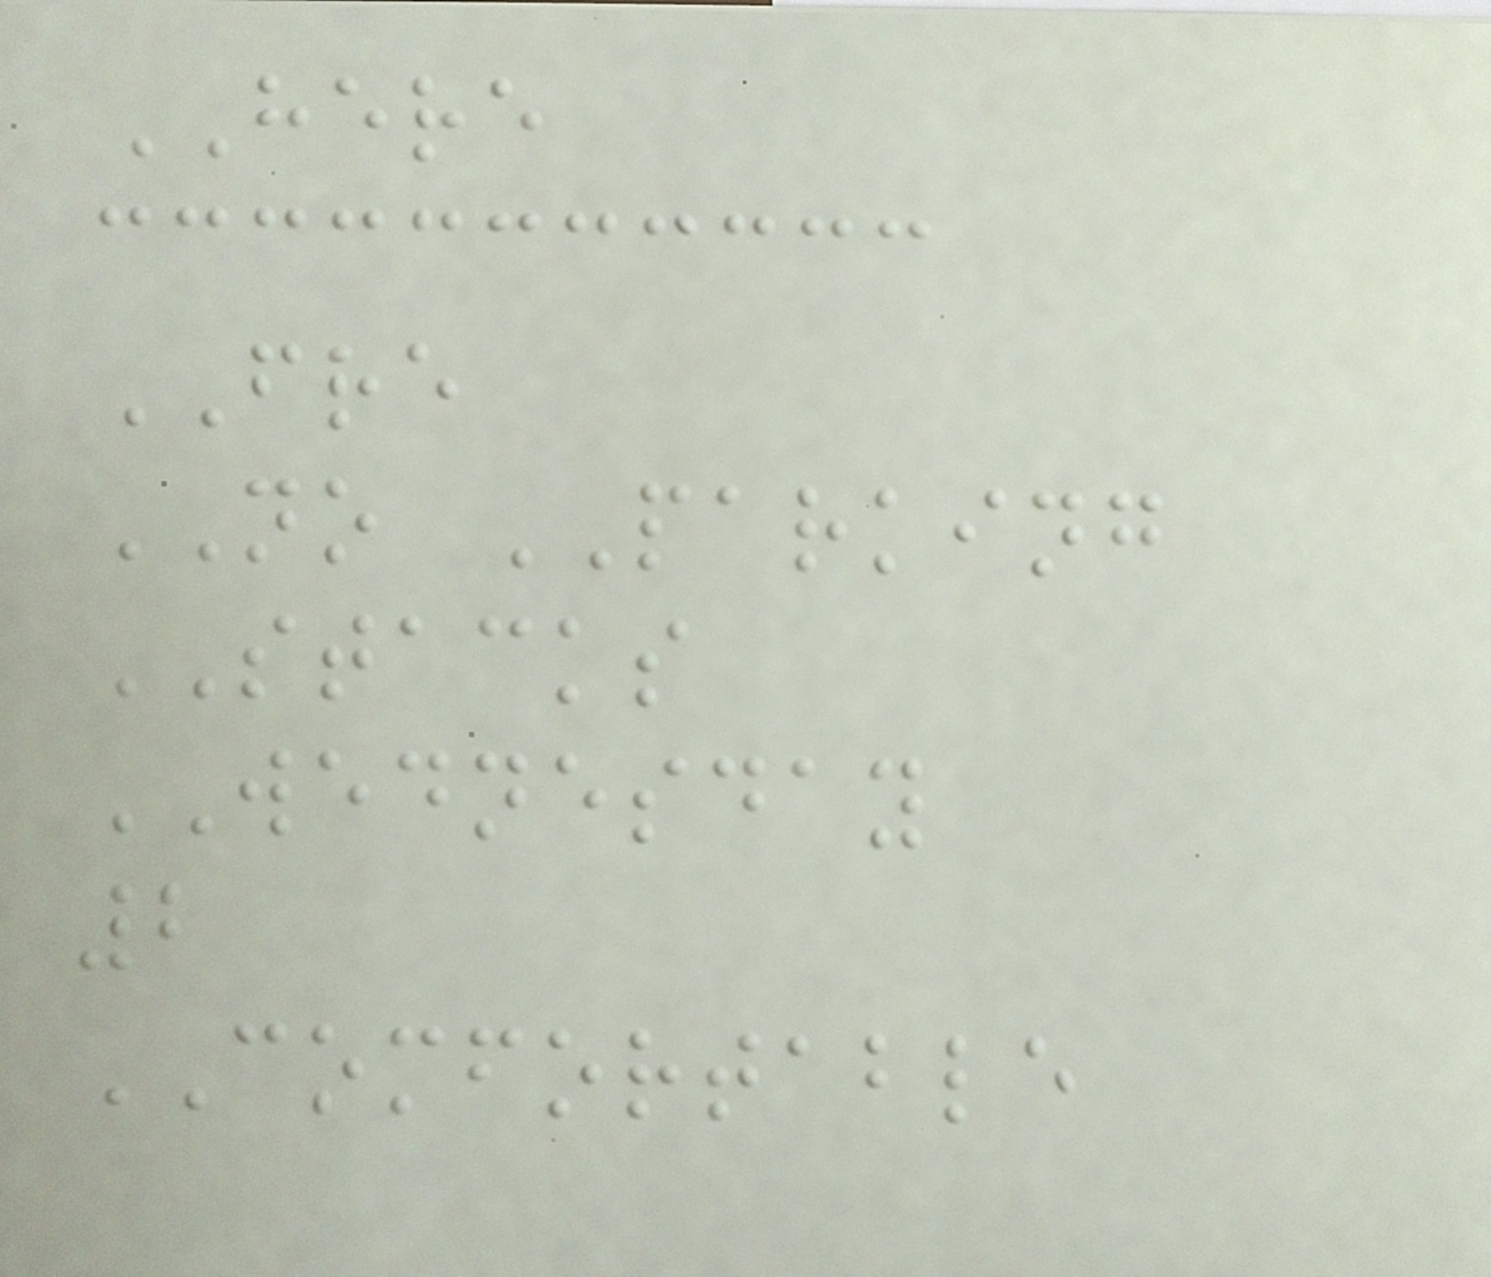HERE
FRE
NO PARKING
STACKS
WEDNESDAY
2
COMFORTABLE
